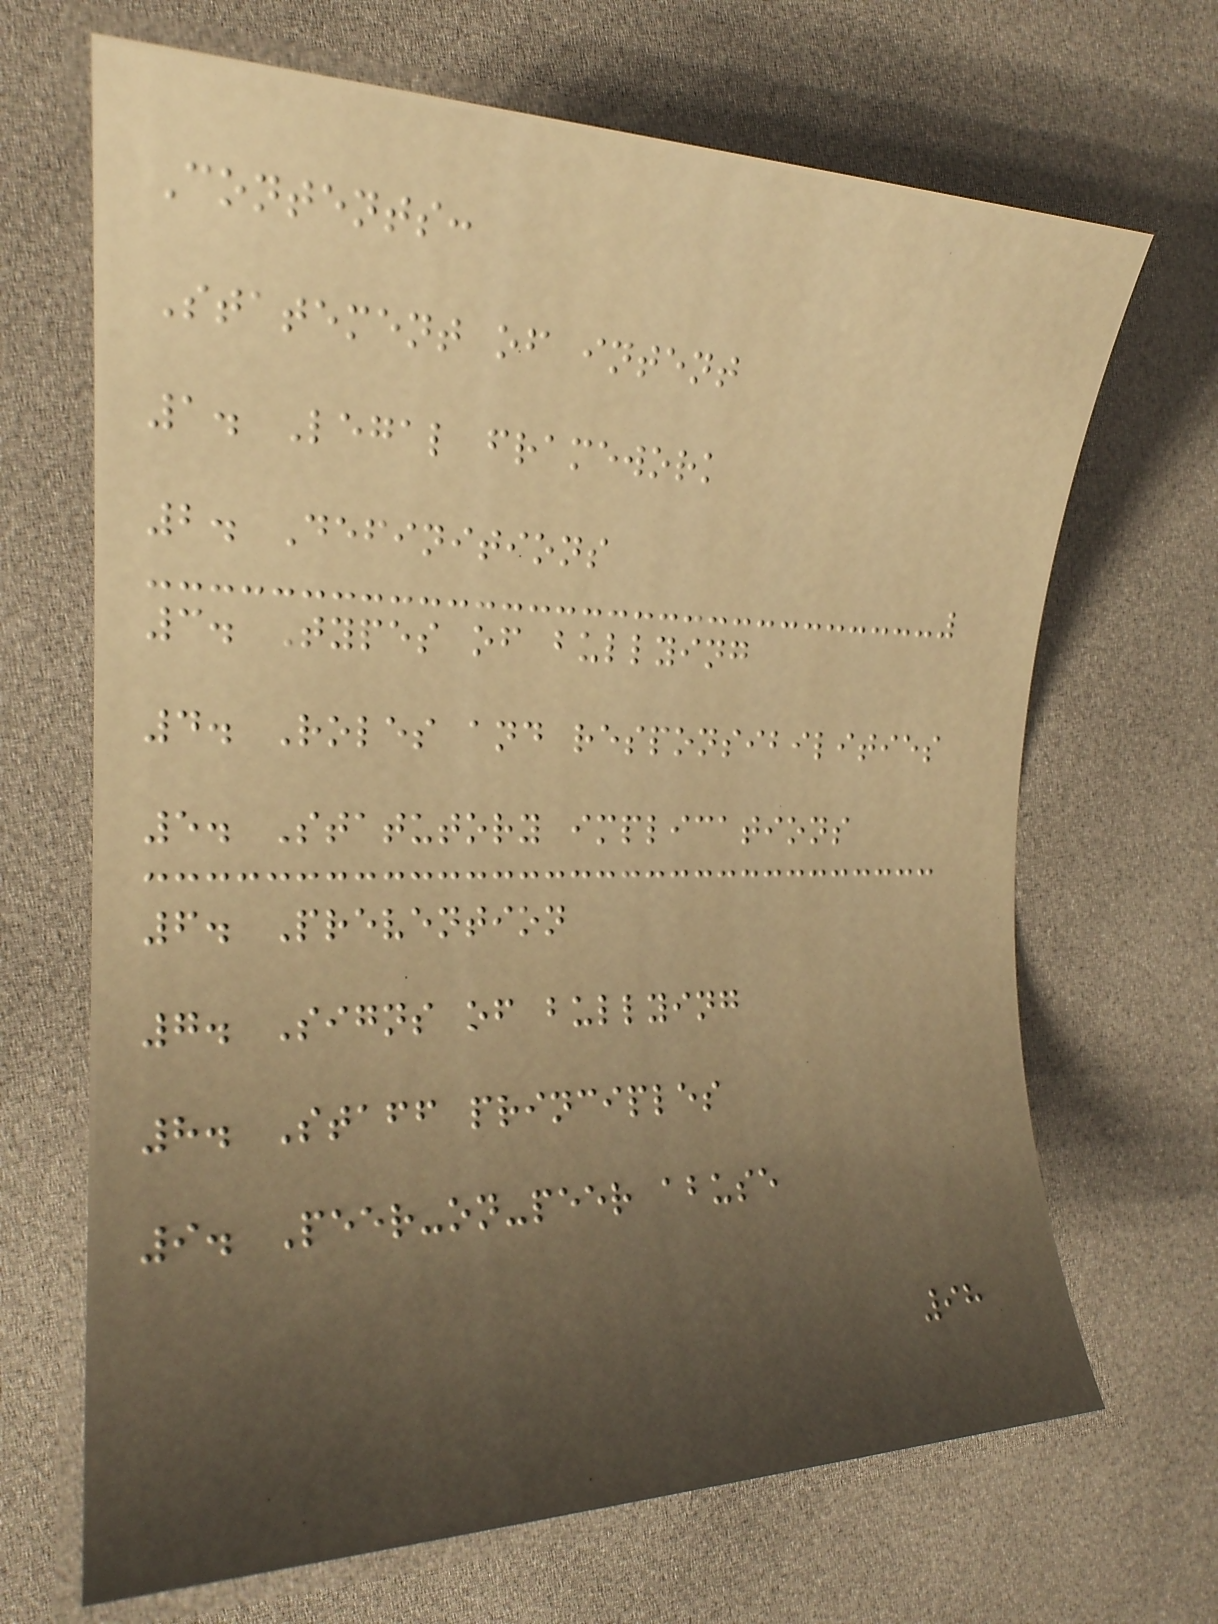Contents:
Statement of intent
1. Legal framework
2. Definitions
3. Types of bullying
4. Roles and responsibilities
5. Statutory implications
6. Prevention
7. Signs of bullying
8. Staff principles
9. Peer-on-peer abuse
98
